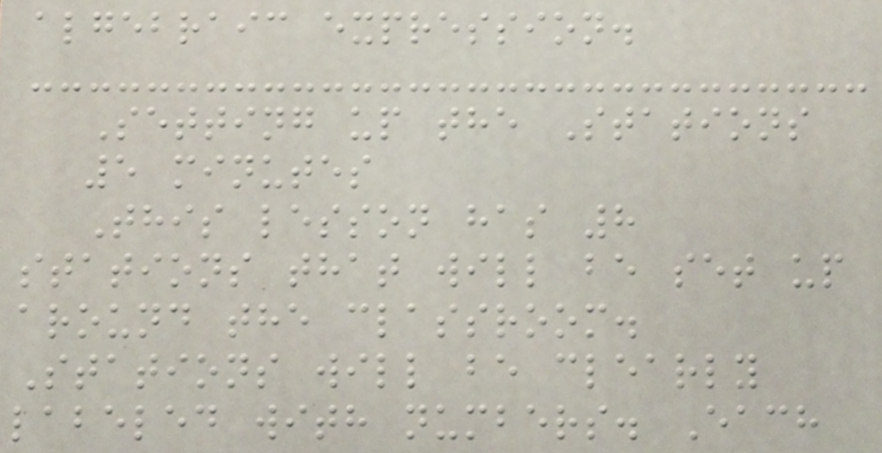algebraic expression.
Setting up the Stations
5 minutes
This lesson has 8
stations that will be set up
around the classroom.
Stations will be clearly
labeled with numbers. Each
